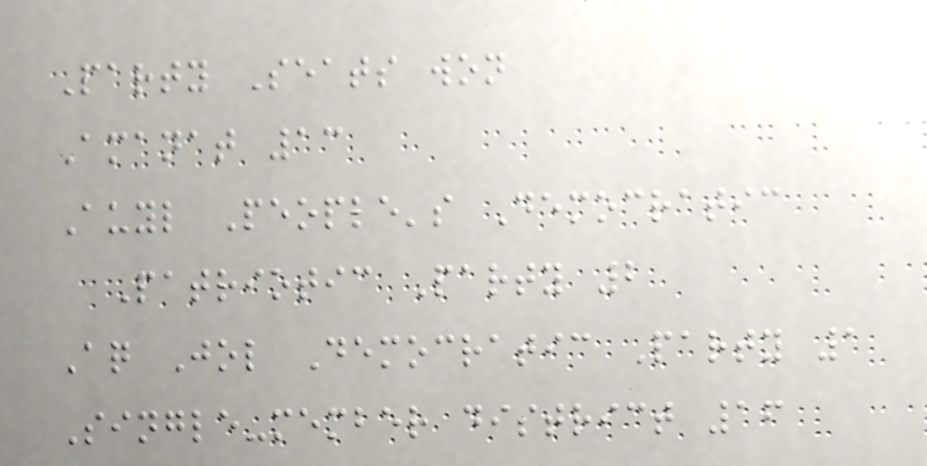Party Seats won
Amanat 13
Auyl People's Democratic
Patriotic Party 2
Aq Jol Democratic Party 1
Single-member district 16
